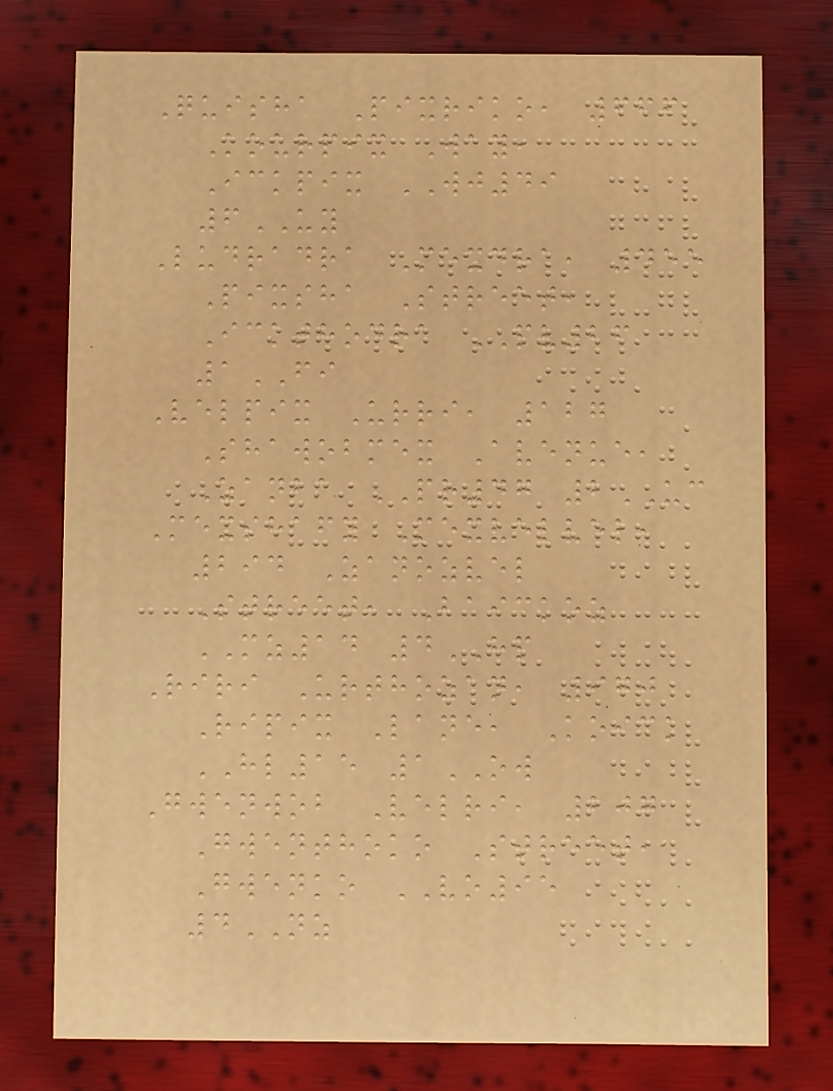Quisha Pixriko, 666
Kourpix Way,
Ickpix WJ49
6UY
Ludradra Mexdra, 455
Pixsha Street,
Ickthodra PV26
1FI
Velpix Urri, 127
Shawobmex Avenue,
Zanba PR47 2UC
Mexshafy Mexvelvel,
294 Zanozvel
Street, Baickoz
MZ14 4HP
Riri Urthozan, 970
Ripix Lane, Koick
HL15 1OW
Gwenwob Velri, 207
Gwenthoko Street,
Gwenko VO95
4NZ
